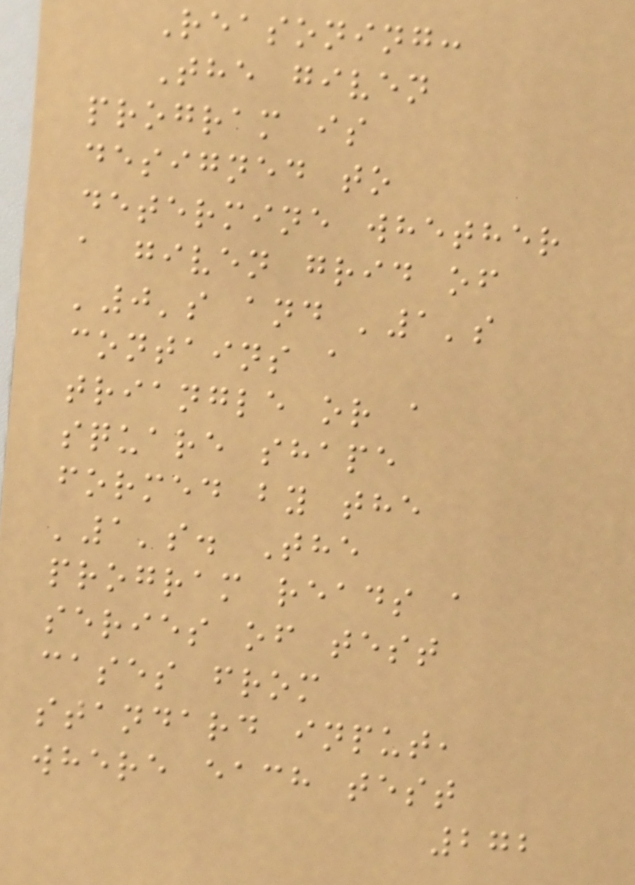Reasoning:
The given
program is
designed to
determine whether
a given grid of
'0's and '1's
contains a
triangle or a
square shape
formed by the
'1's. The
program reads a
series of test
cases from
standard input,
where each test
272
